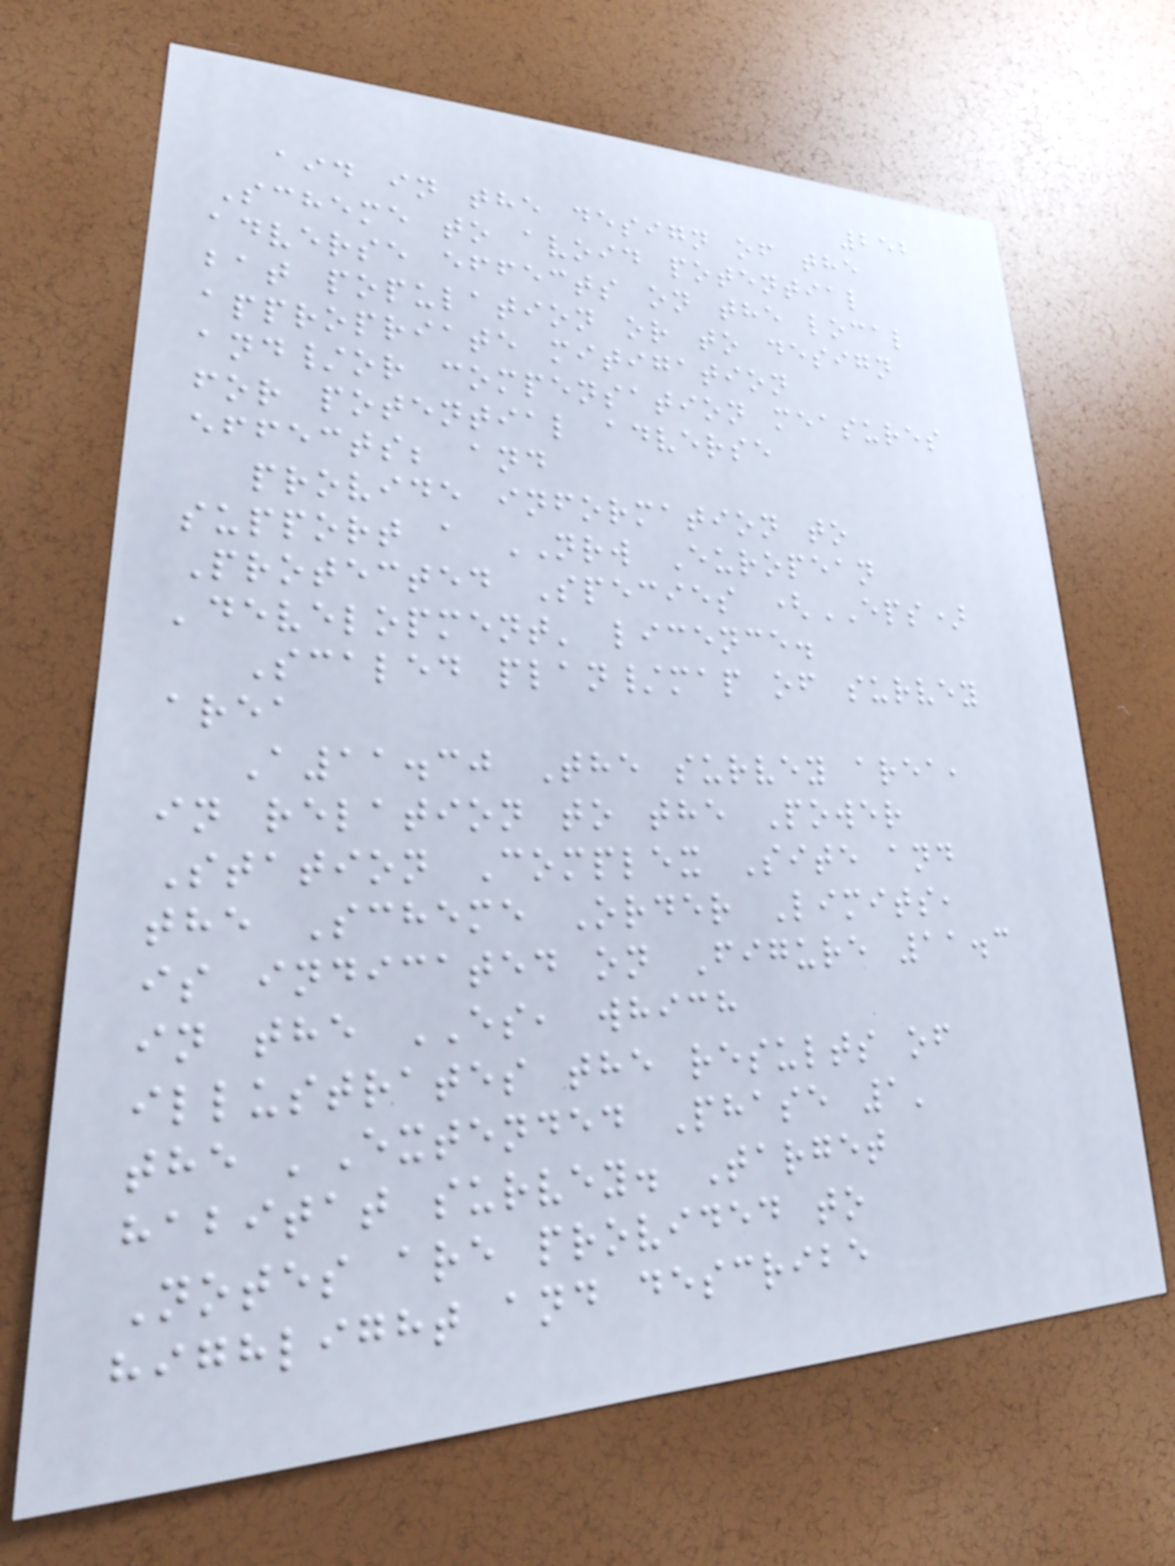252
aid in the design of the
Scheme to avoid potential
adverse effects on the local
bat population or to design
appropriate mitigation
and/or compensation measures
for potential adverse
effects; and
provide information to
support a NRW European
Protected Species (EPS)
'development' licence.
Scaled plan/map of survey
area
A11.30 The survey area,
in relation to the Power
Station Complex Site and
the Scheme Order Limits,
is indicated on Figure 11.3
in the ES, which
illustrates the results of
the 'Extended Phase 1'
habitat survey. Target
Notes are provided to
highlight and describe
